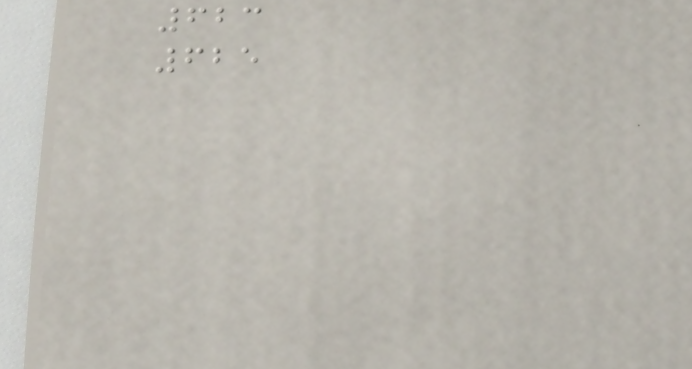623
625
